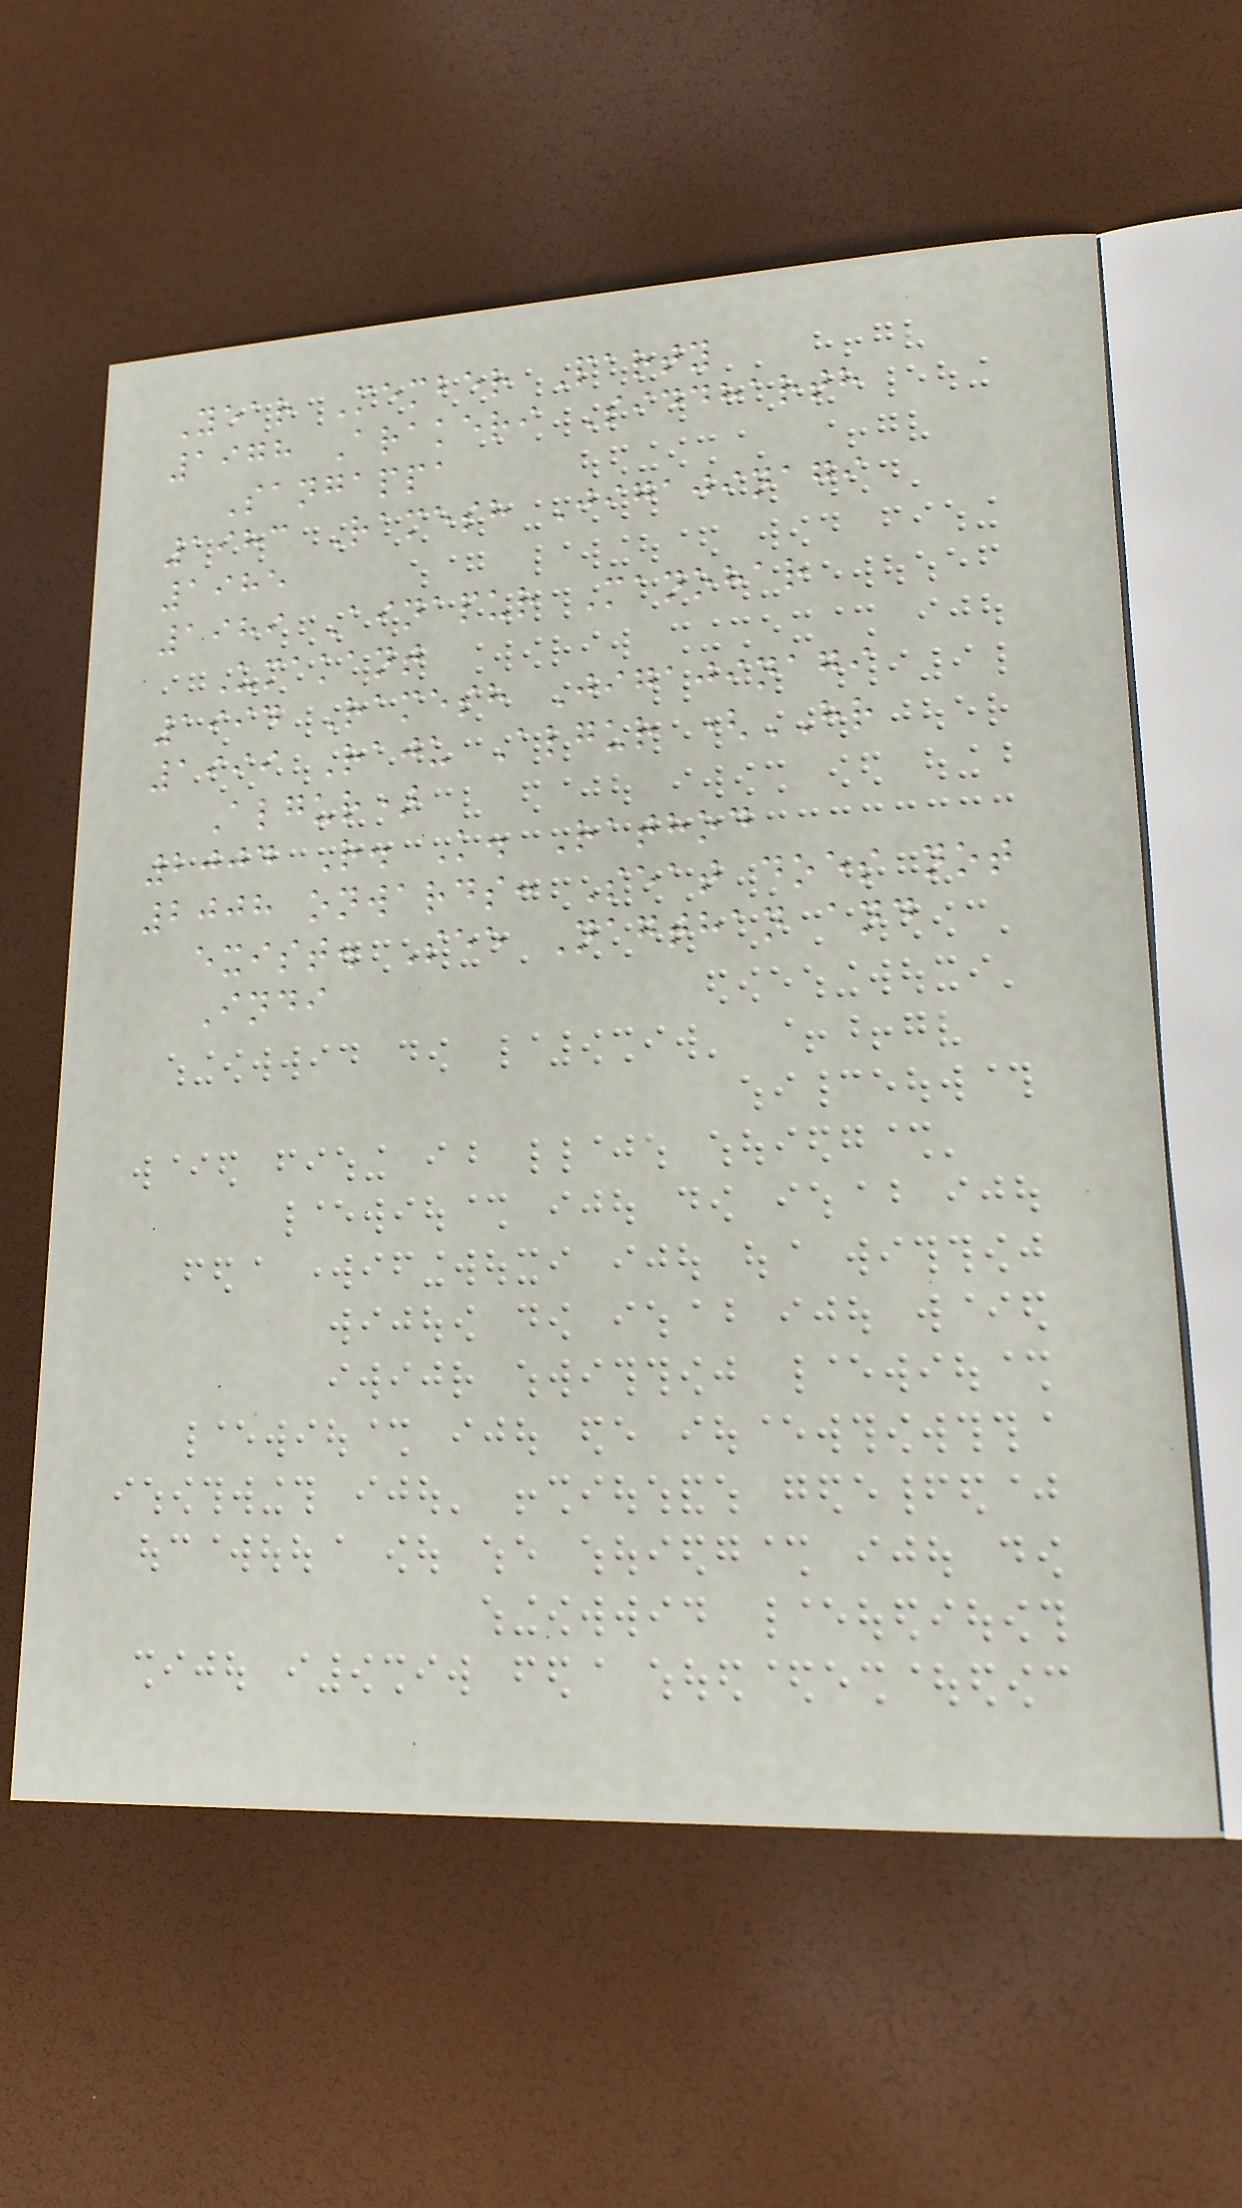Year Member Party
1978 Arakeri Siddharth
Sangappa
1983 Ramesh Jigajinagi
1985
1989 Ainapur Manohar
Umakant
1994 Ramesh Jigajinagi
1999 Raju Algur (HR
Algur)
2004 R. K. Rathod
2008 onwards: Seat does not
exist. See Nagthan and
Indi
